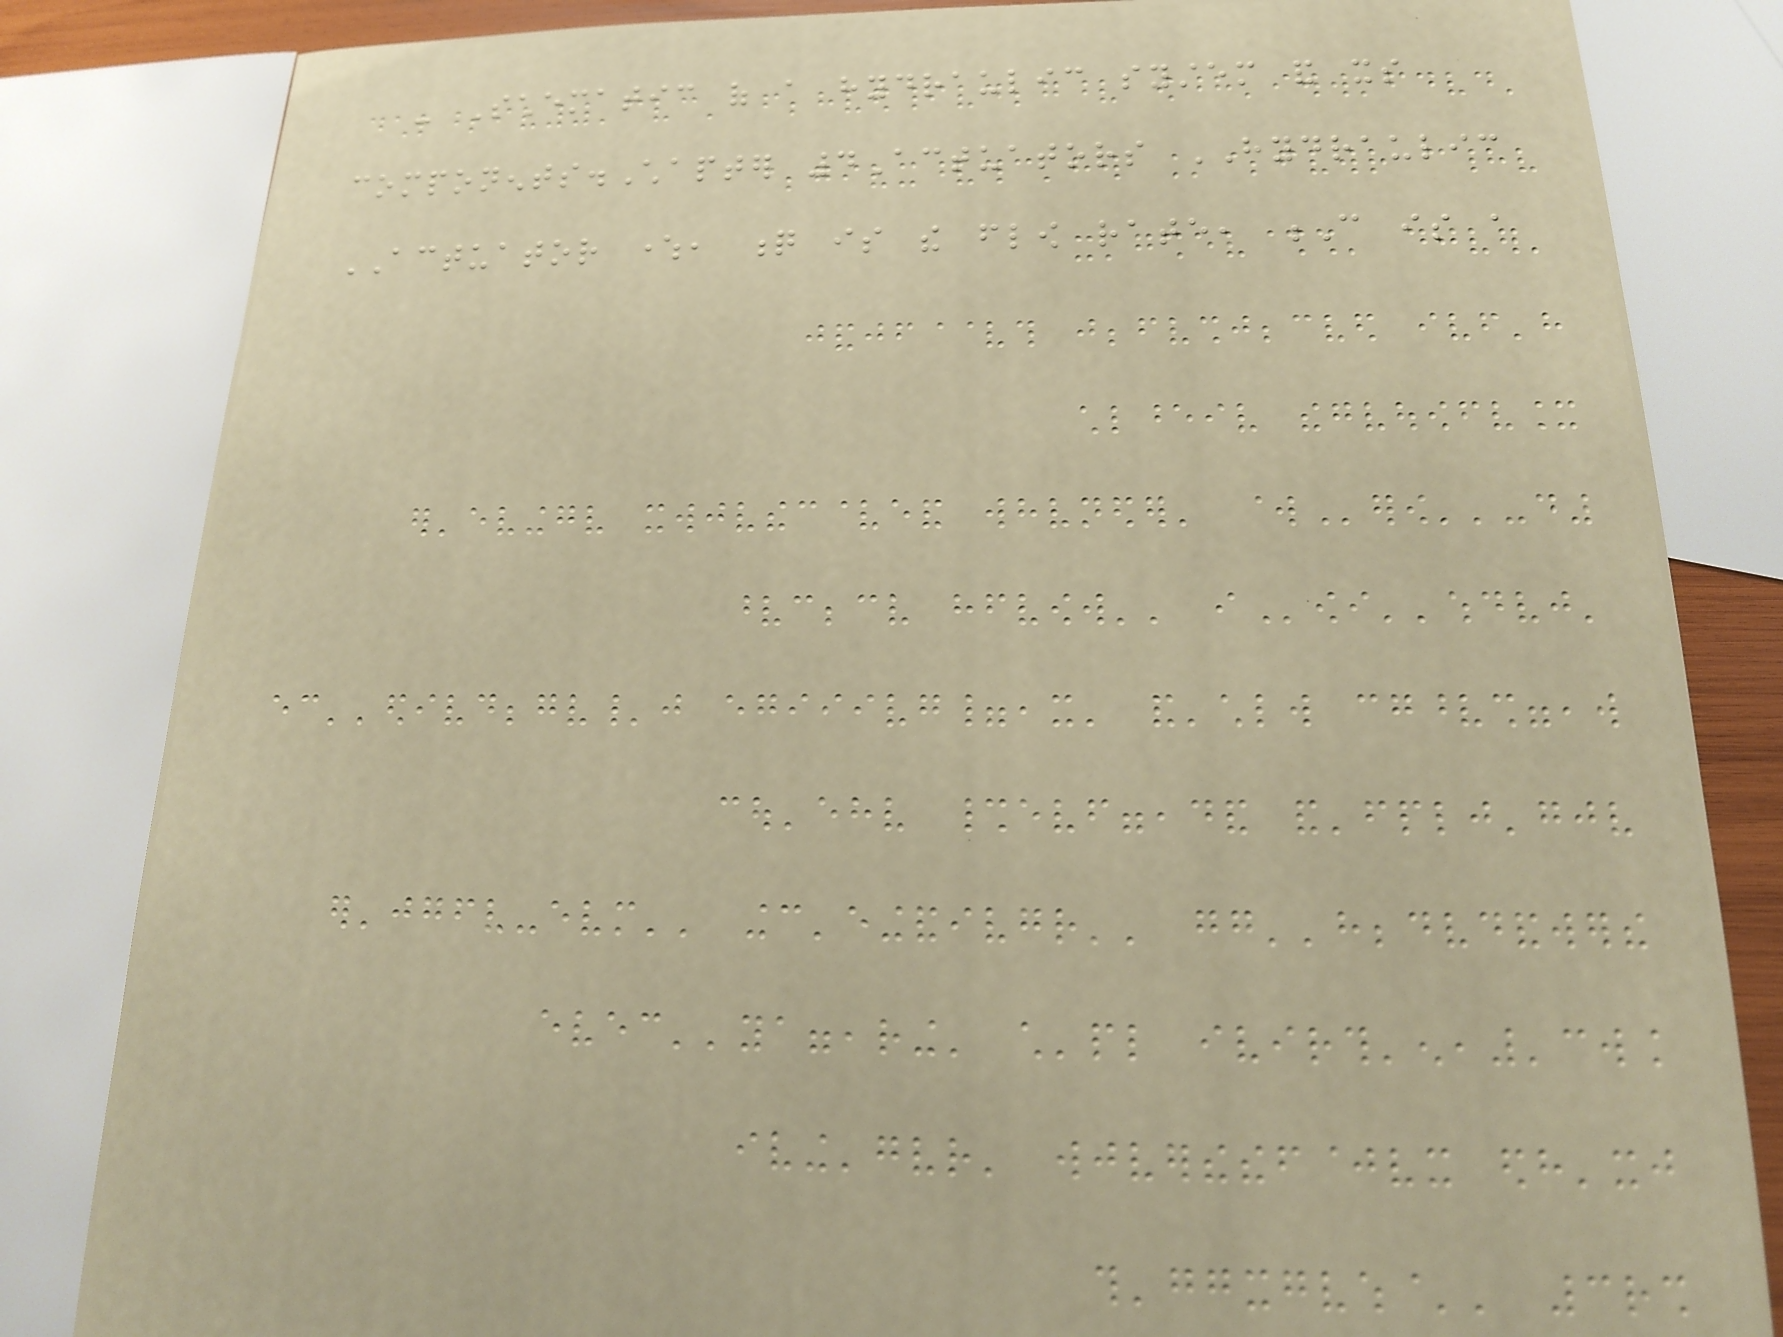- Schematic of a hydraulic system and its
components.Chapter 4Actuators HYDRAULIC
ACTUATOR where, q is the flow rate, C is a
